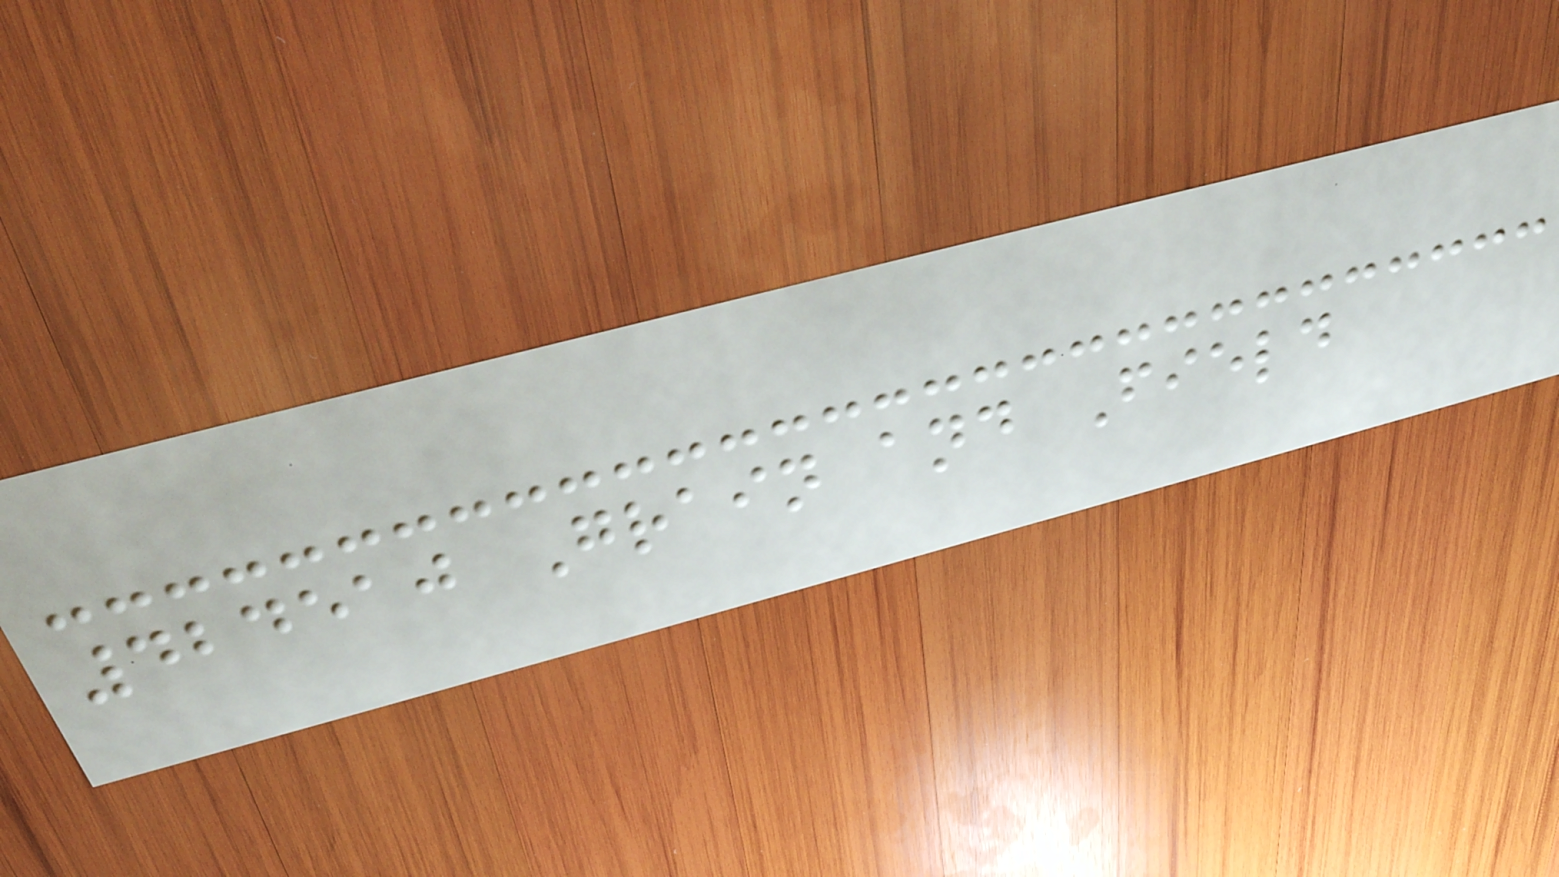424510 Grain and Field
